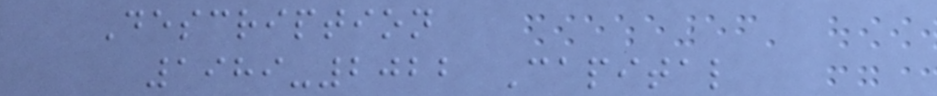Description
1989-2022 Capital
